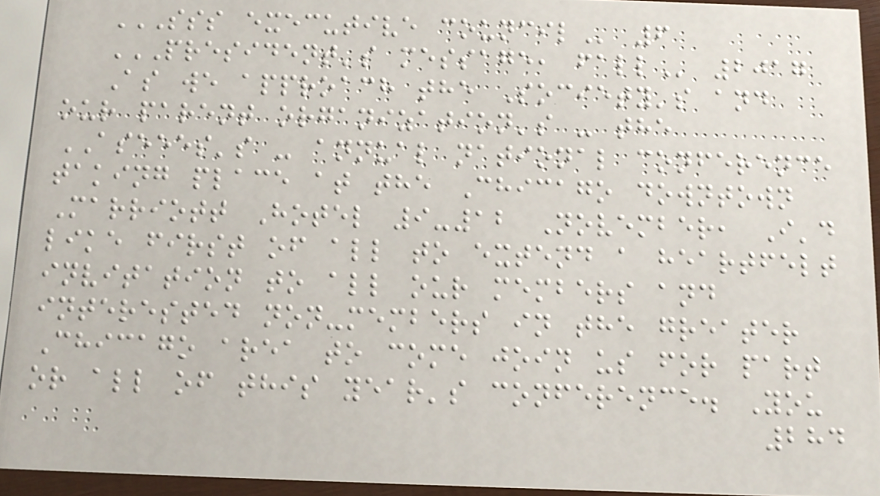SSS EXECUTIVE COUNCIL 6
PRESIDENT'S MESSAGE, FALL 2017
As we approach the Society's and
our parent organization's - the
ASEEES's - annual national conference
taking place at the Chicago downtown
Marriott Hotel 9-12 November, I'd
like first of all to extend a heartfelt
invitation to all our members and
interested non-members in the greater
Chicago area to come join us for part
or all of this year's conference. You
284
